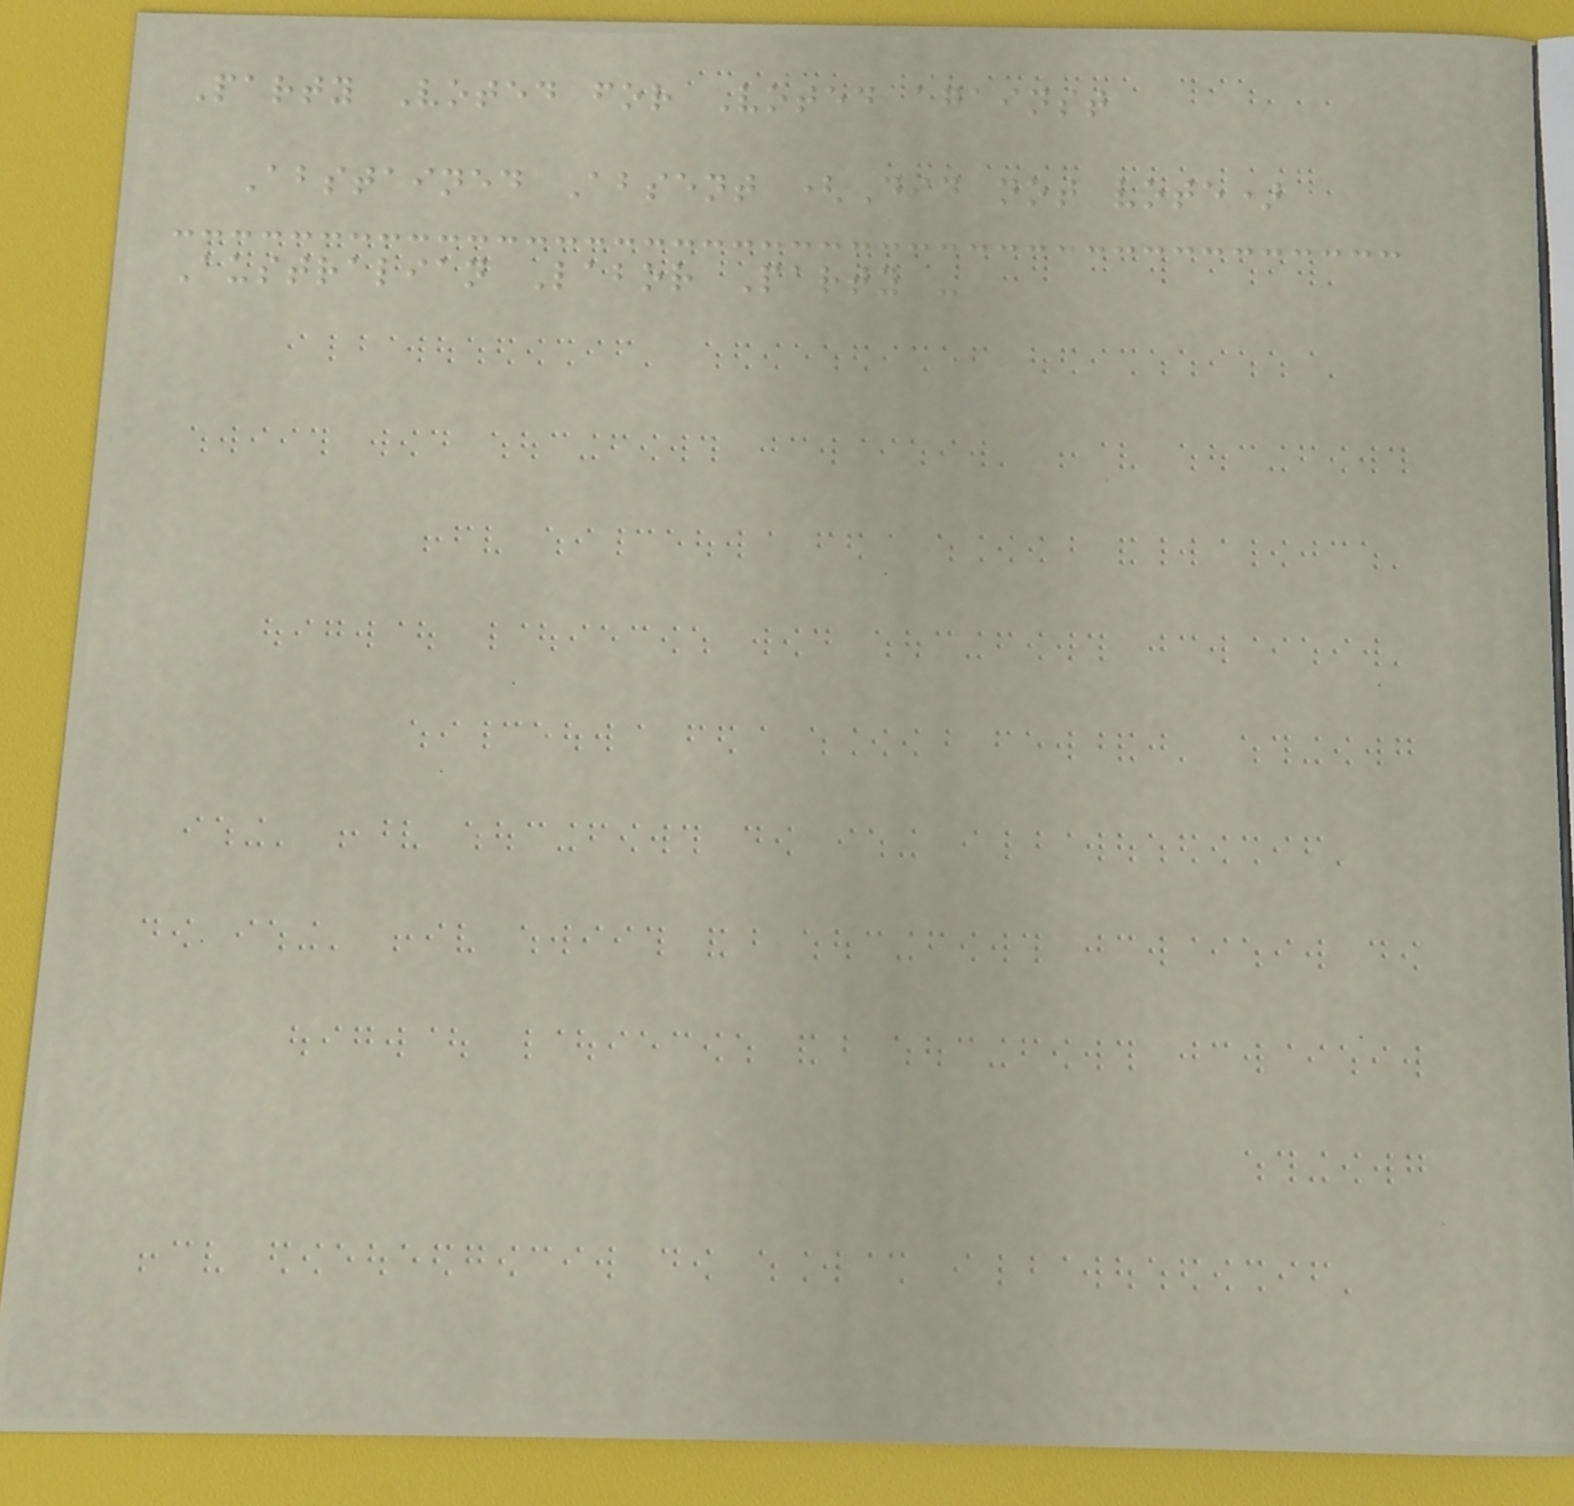Party Voted for Voted against
Abstained Absent (Did not vote)
Australian Labor Party -
